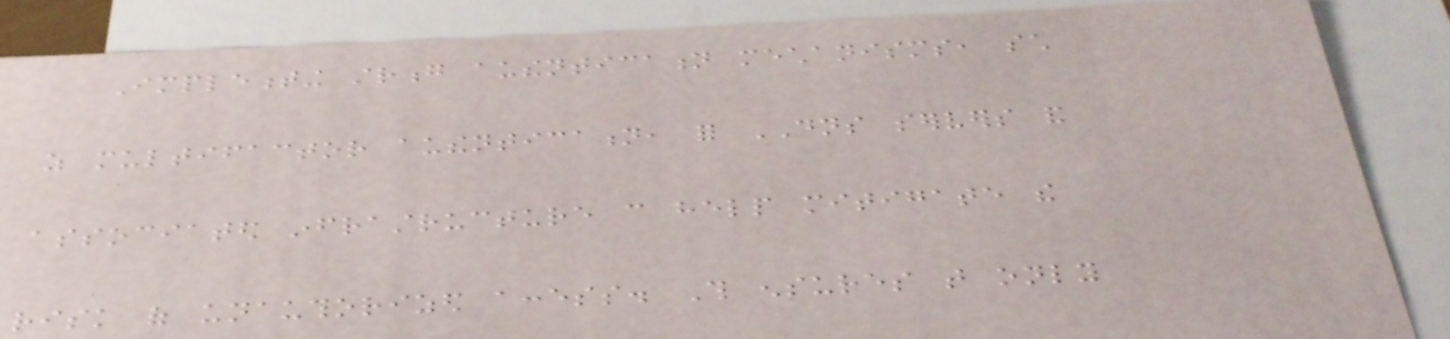Implementing strong authentication mechanisms, such
as multifactor authentication, for DNS servers and
associated infrastructure can help mitigate the
risk of unauthorized access. This ensures that only
